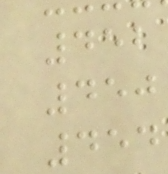452
450
454
